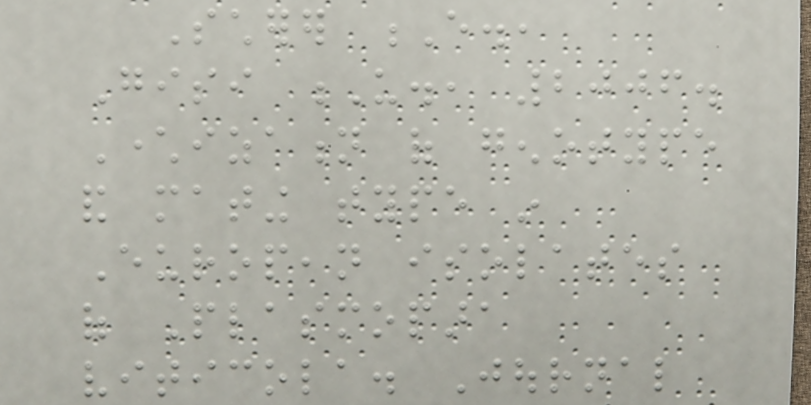Scherer E.,
Gisi U., 2006.
Characterization of genotype
and mating type in
European isolates
of Plasmopara
viticola. Journal
